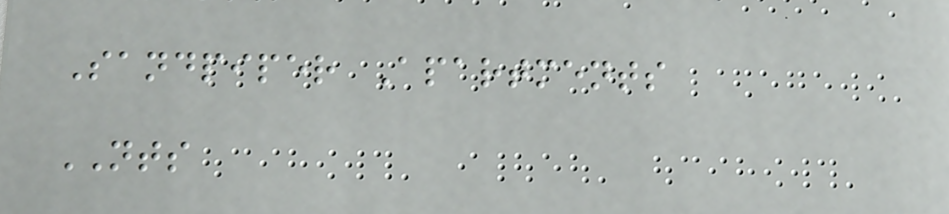Sandpiper Apartments
NTS
